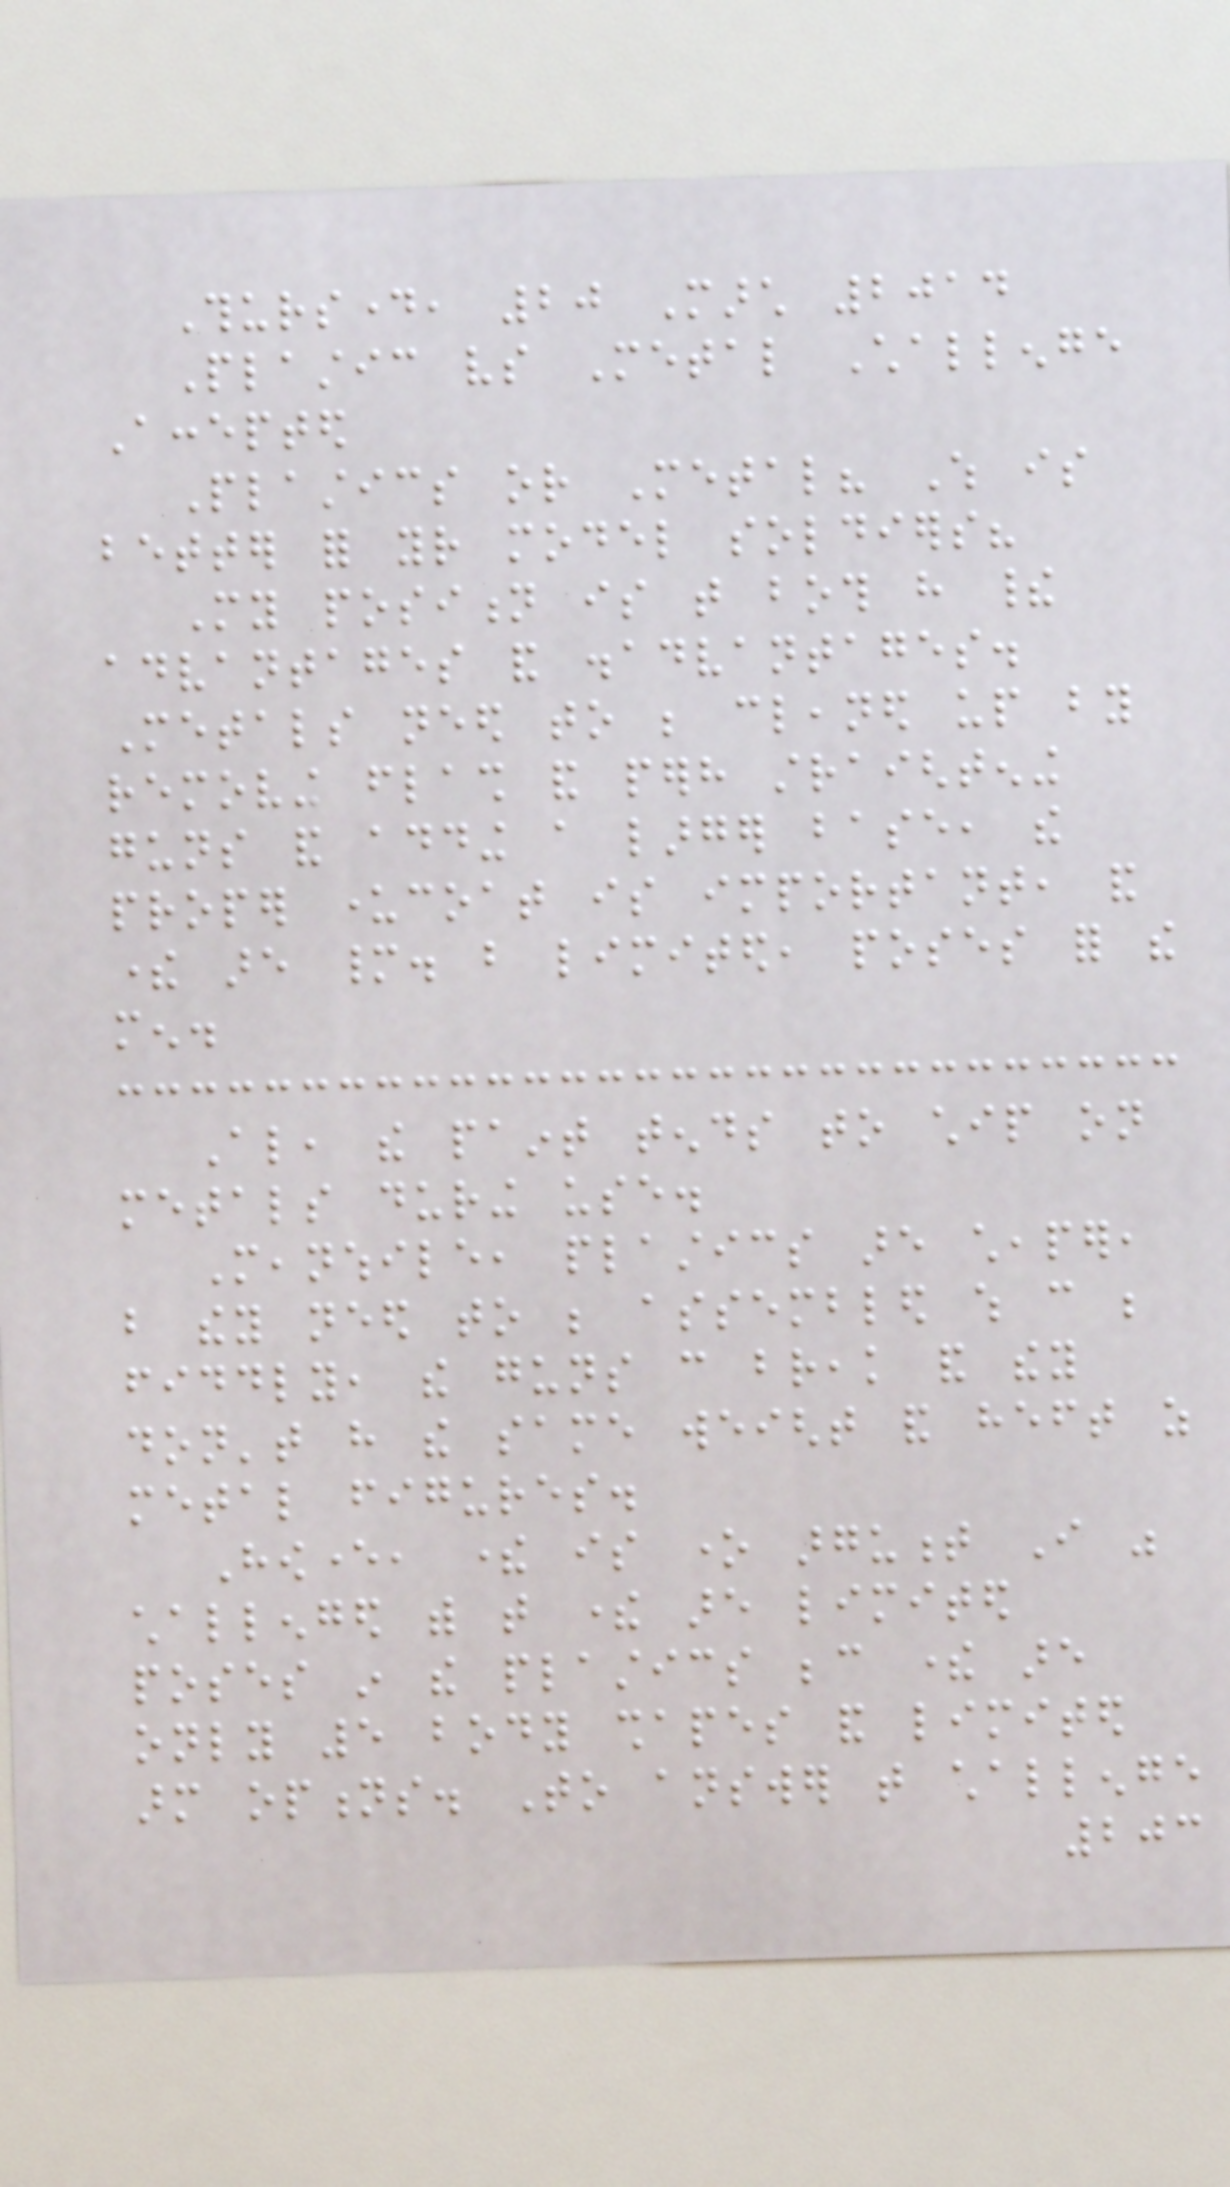Thursday, 20 March 2014
Plastic vs Metal Challenge
Accepted
Plastics or Metal? Which is
better for your model soldiers?
My position is that both have their
advantages and disadvantages.
Metals need to be cleaned up by
removing flash and perhaps straightening
guns and adding a larger base, the
proper undercoat is important, and
there are many. but limited, poses for the
men.
Also, the paint tends to chip on
metals during use.
Meanwhile, plastics are cheaper,
but they need to be assembled which can be
fiddly, the guns can break and they
don't have the same weight and heft as
metal figures.
However, there is one argument I was
challenged with that there are limited
poses in the plastics because there are
only 5 body shapes and limited
arm options. To answer that challenge
203
